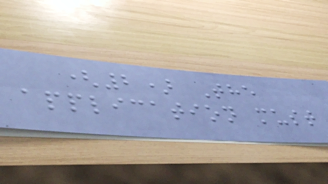(2) The
application must
